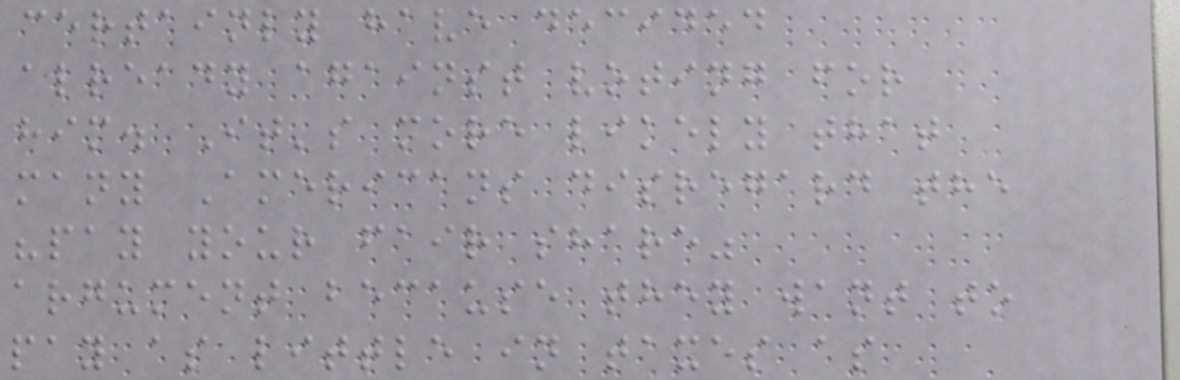certainly have decided
already against voting for
him. It's more likely that
many Americans disregard the
"pay your fair share"
argument because they want to
pay as little in taxes as
